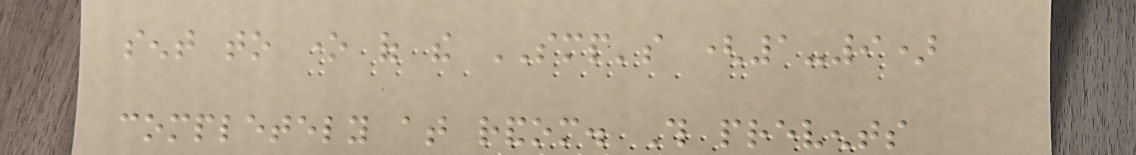sent to one of the SMP's (1-9)
completely at random. This prevents
